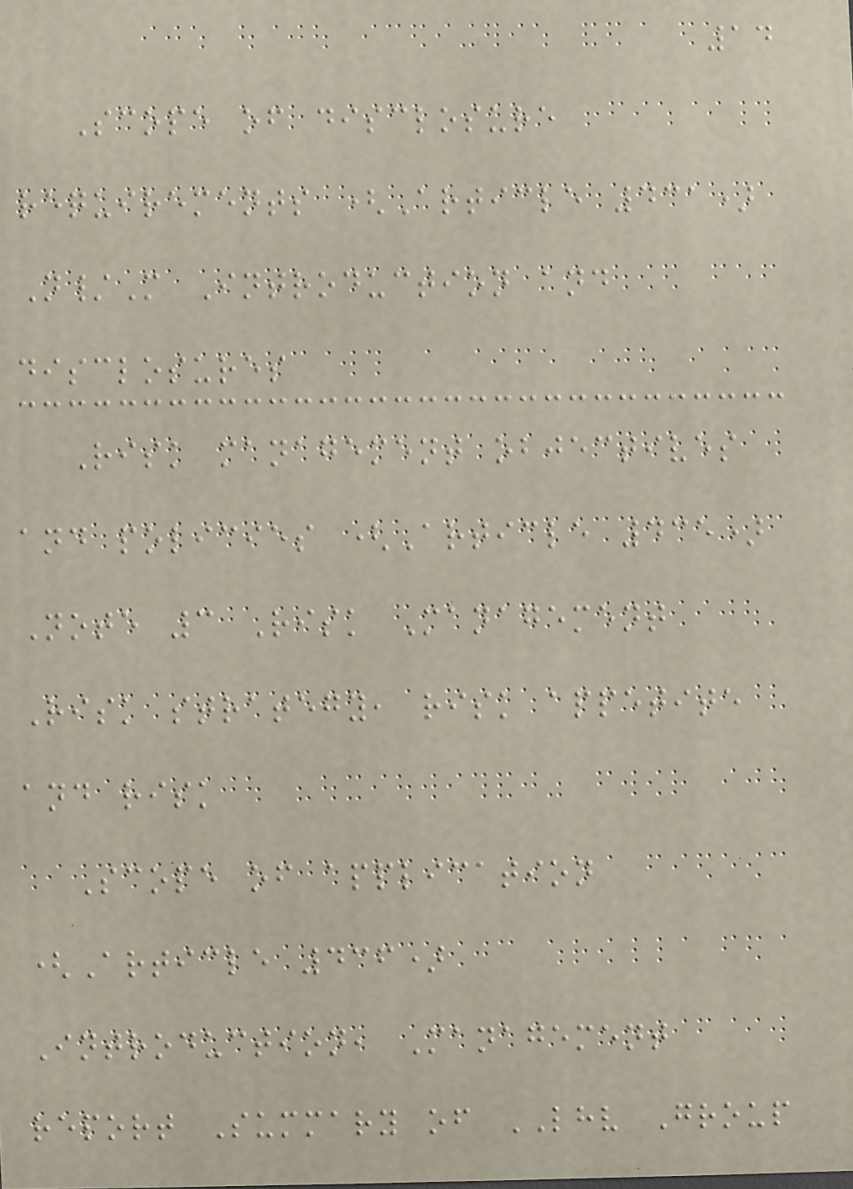14
Scope of disclosure
requirements (Article 431)
N/M Introduction and
disclosures
Risk management objectives
and policies (Article 435)
Note 3 Risk Management
Risk strategy, risk appetite
and risk
Scope of application
(Article 436)
Introduction, Management
report Summary of LHV Group
